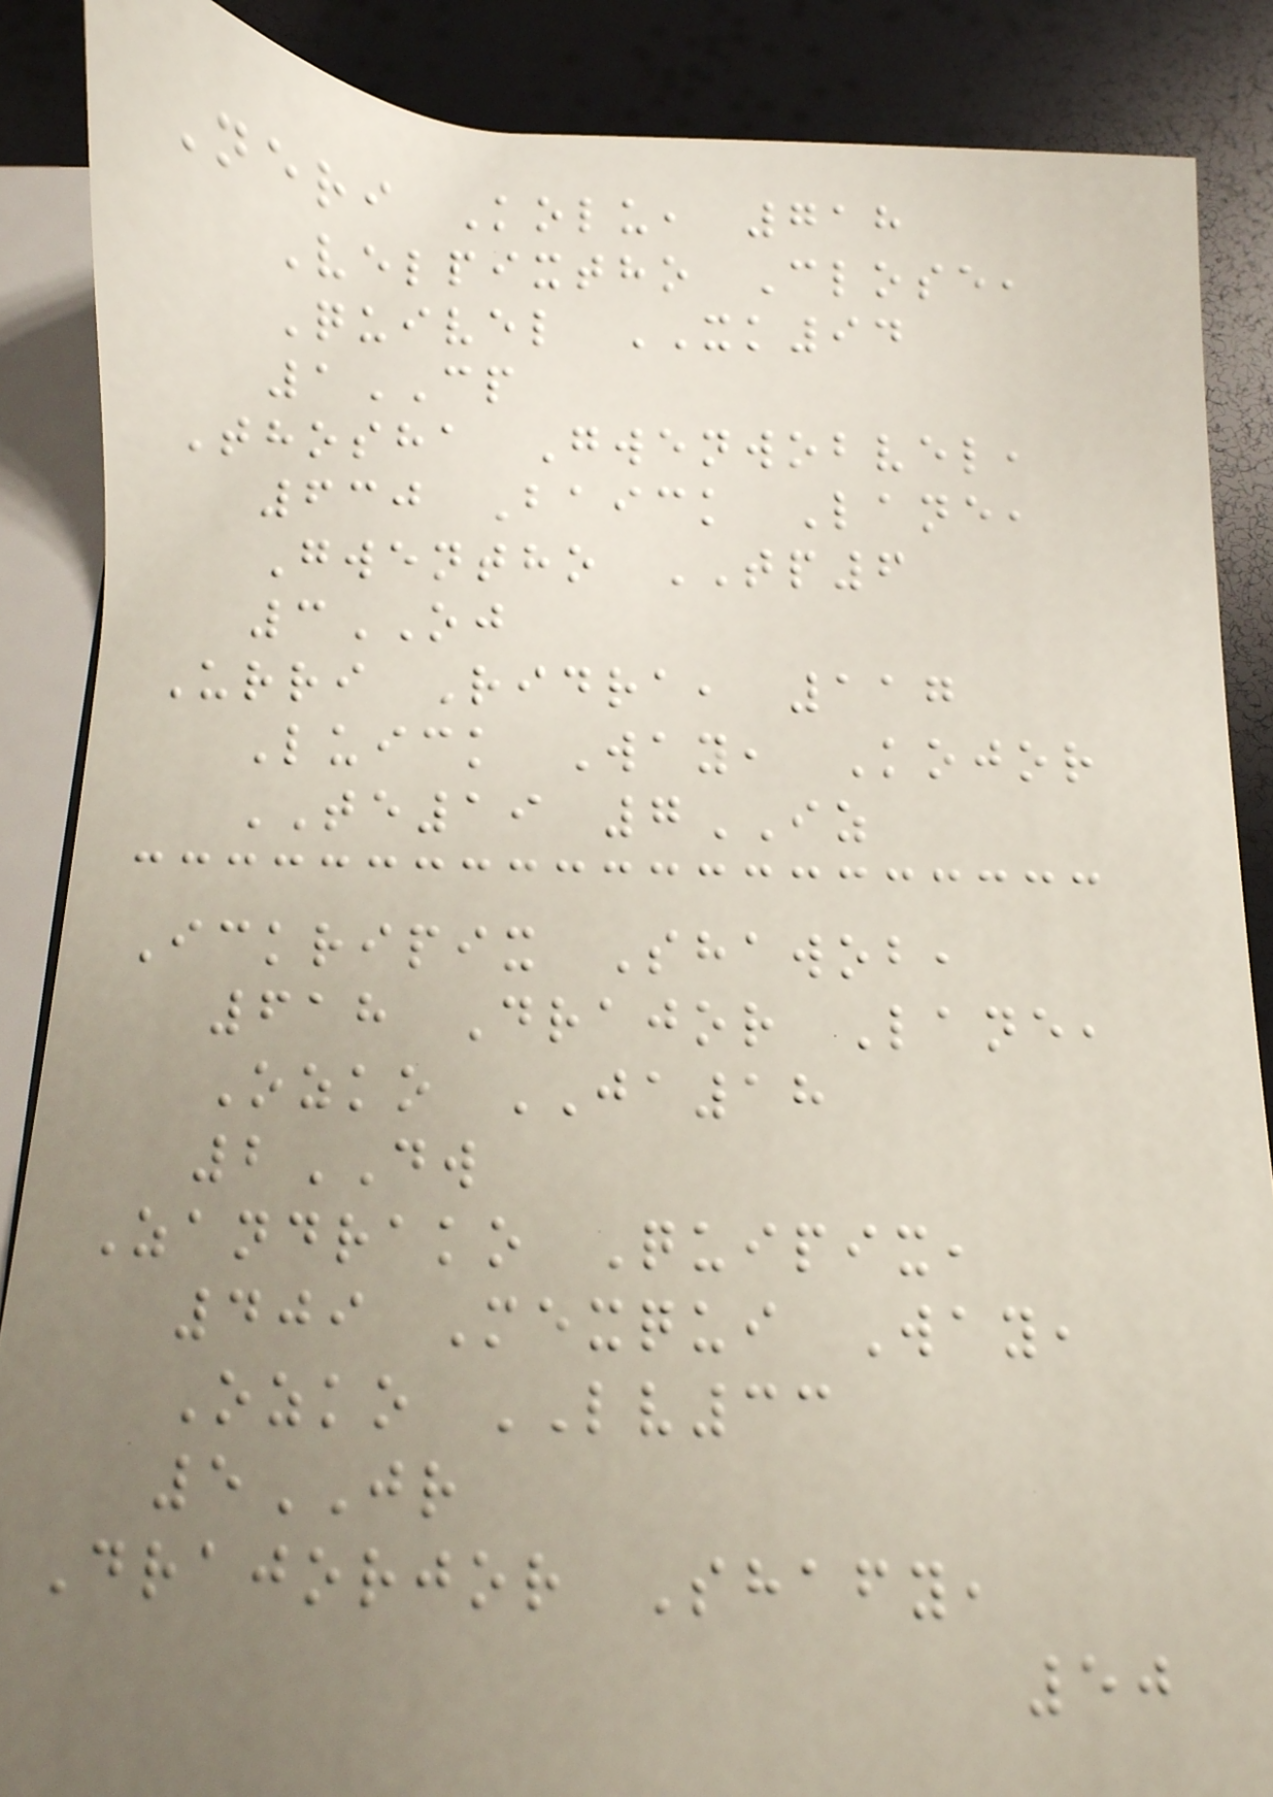Neri Kolu, 718
Velpixtho Close,
Quivel XK94
1CP
Thosha Gwenwobvel,
630 Baick Lane,
Gwentho TP6
3OJ
Urri Ridra, 117
Luick Way, Kojor
TE19 7IZ
Ickripix Shawob,
618 Drajor Lane,
Ozko JA18
2DW
Zandrako Quipix,
409 Mexqui Way,
Ozko LV33
5JR
Drajorjor Shafy,
50
